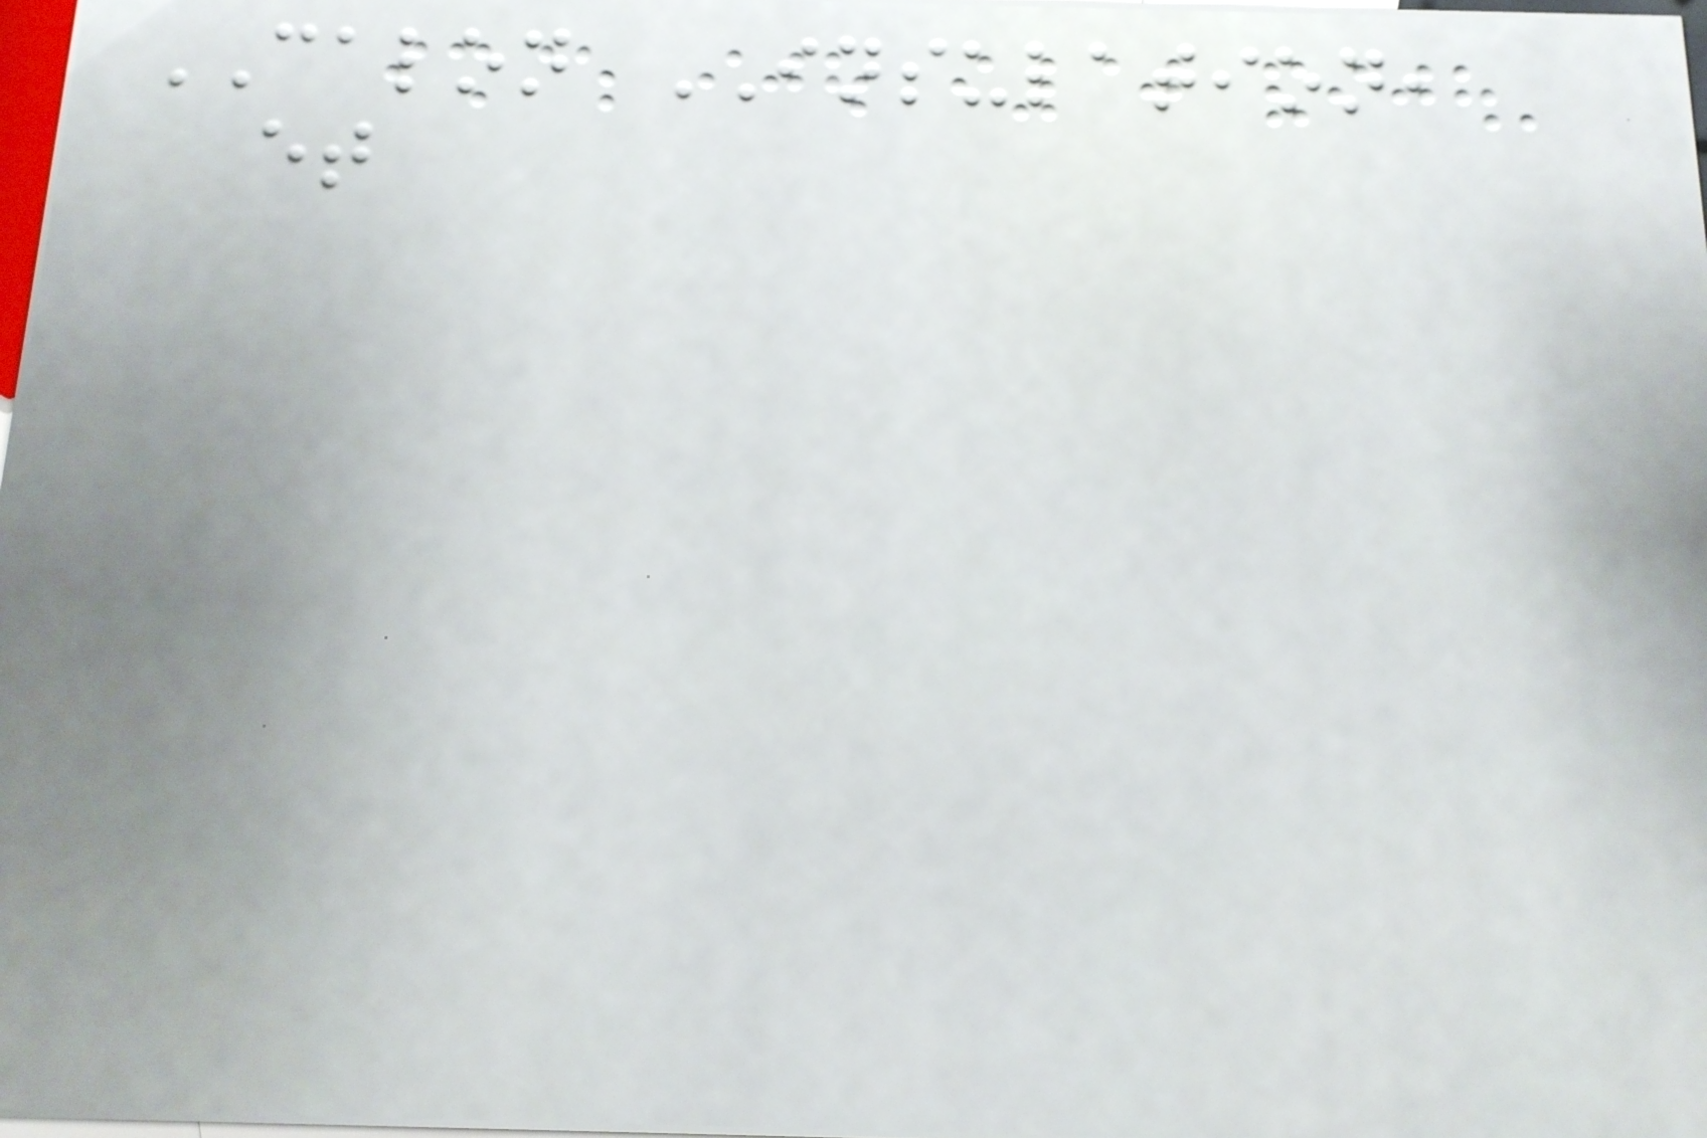CALON INSULATION,
et
